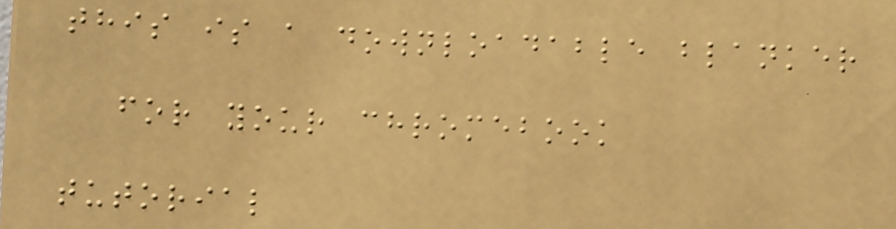this is a downloadable blanker
for your chromebook
tutorial
